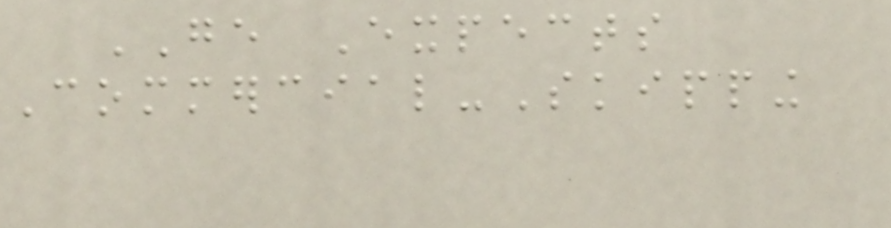GE Expects
Commercial-Skipping
